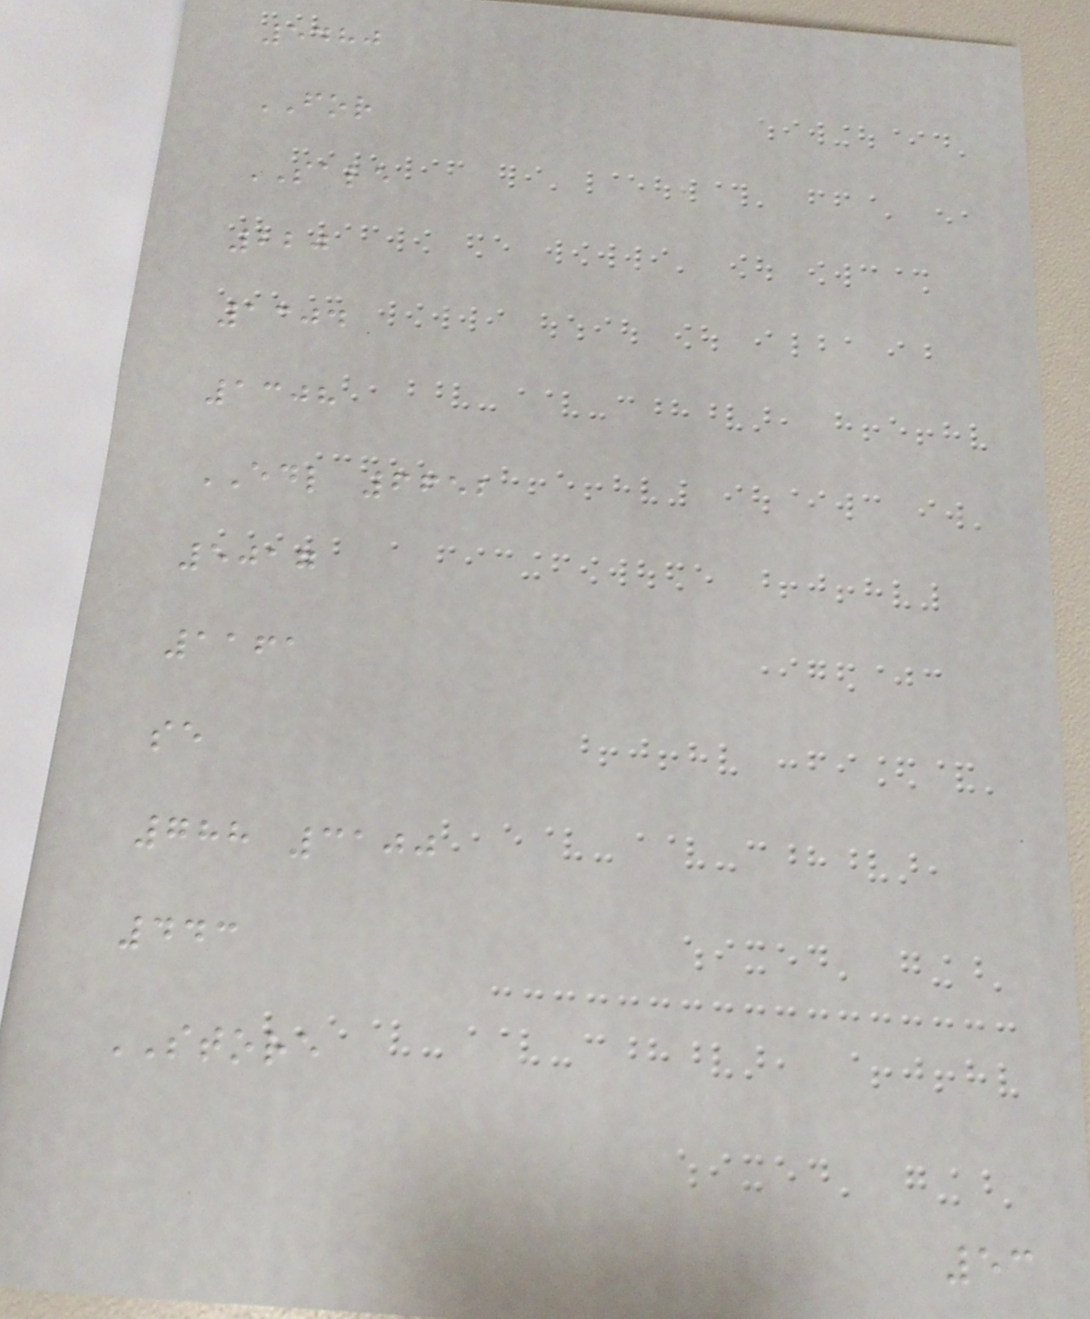5480
FOR
SALE
220
1304
1308
EDL 6652
5017
1161
se
788 3100
443
STORE
53
